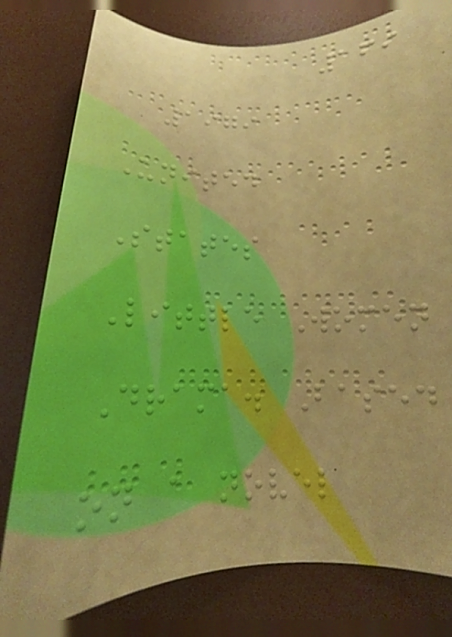169
1979
United
States
Little Women
Drama. Based
on a novel
